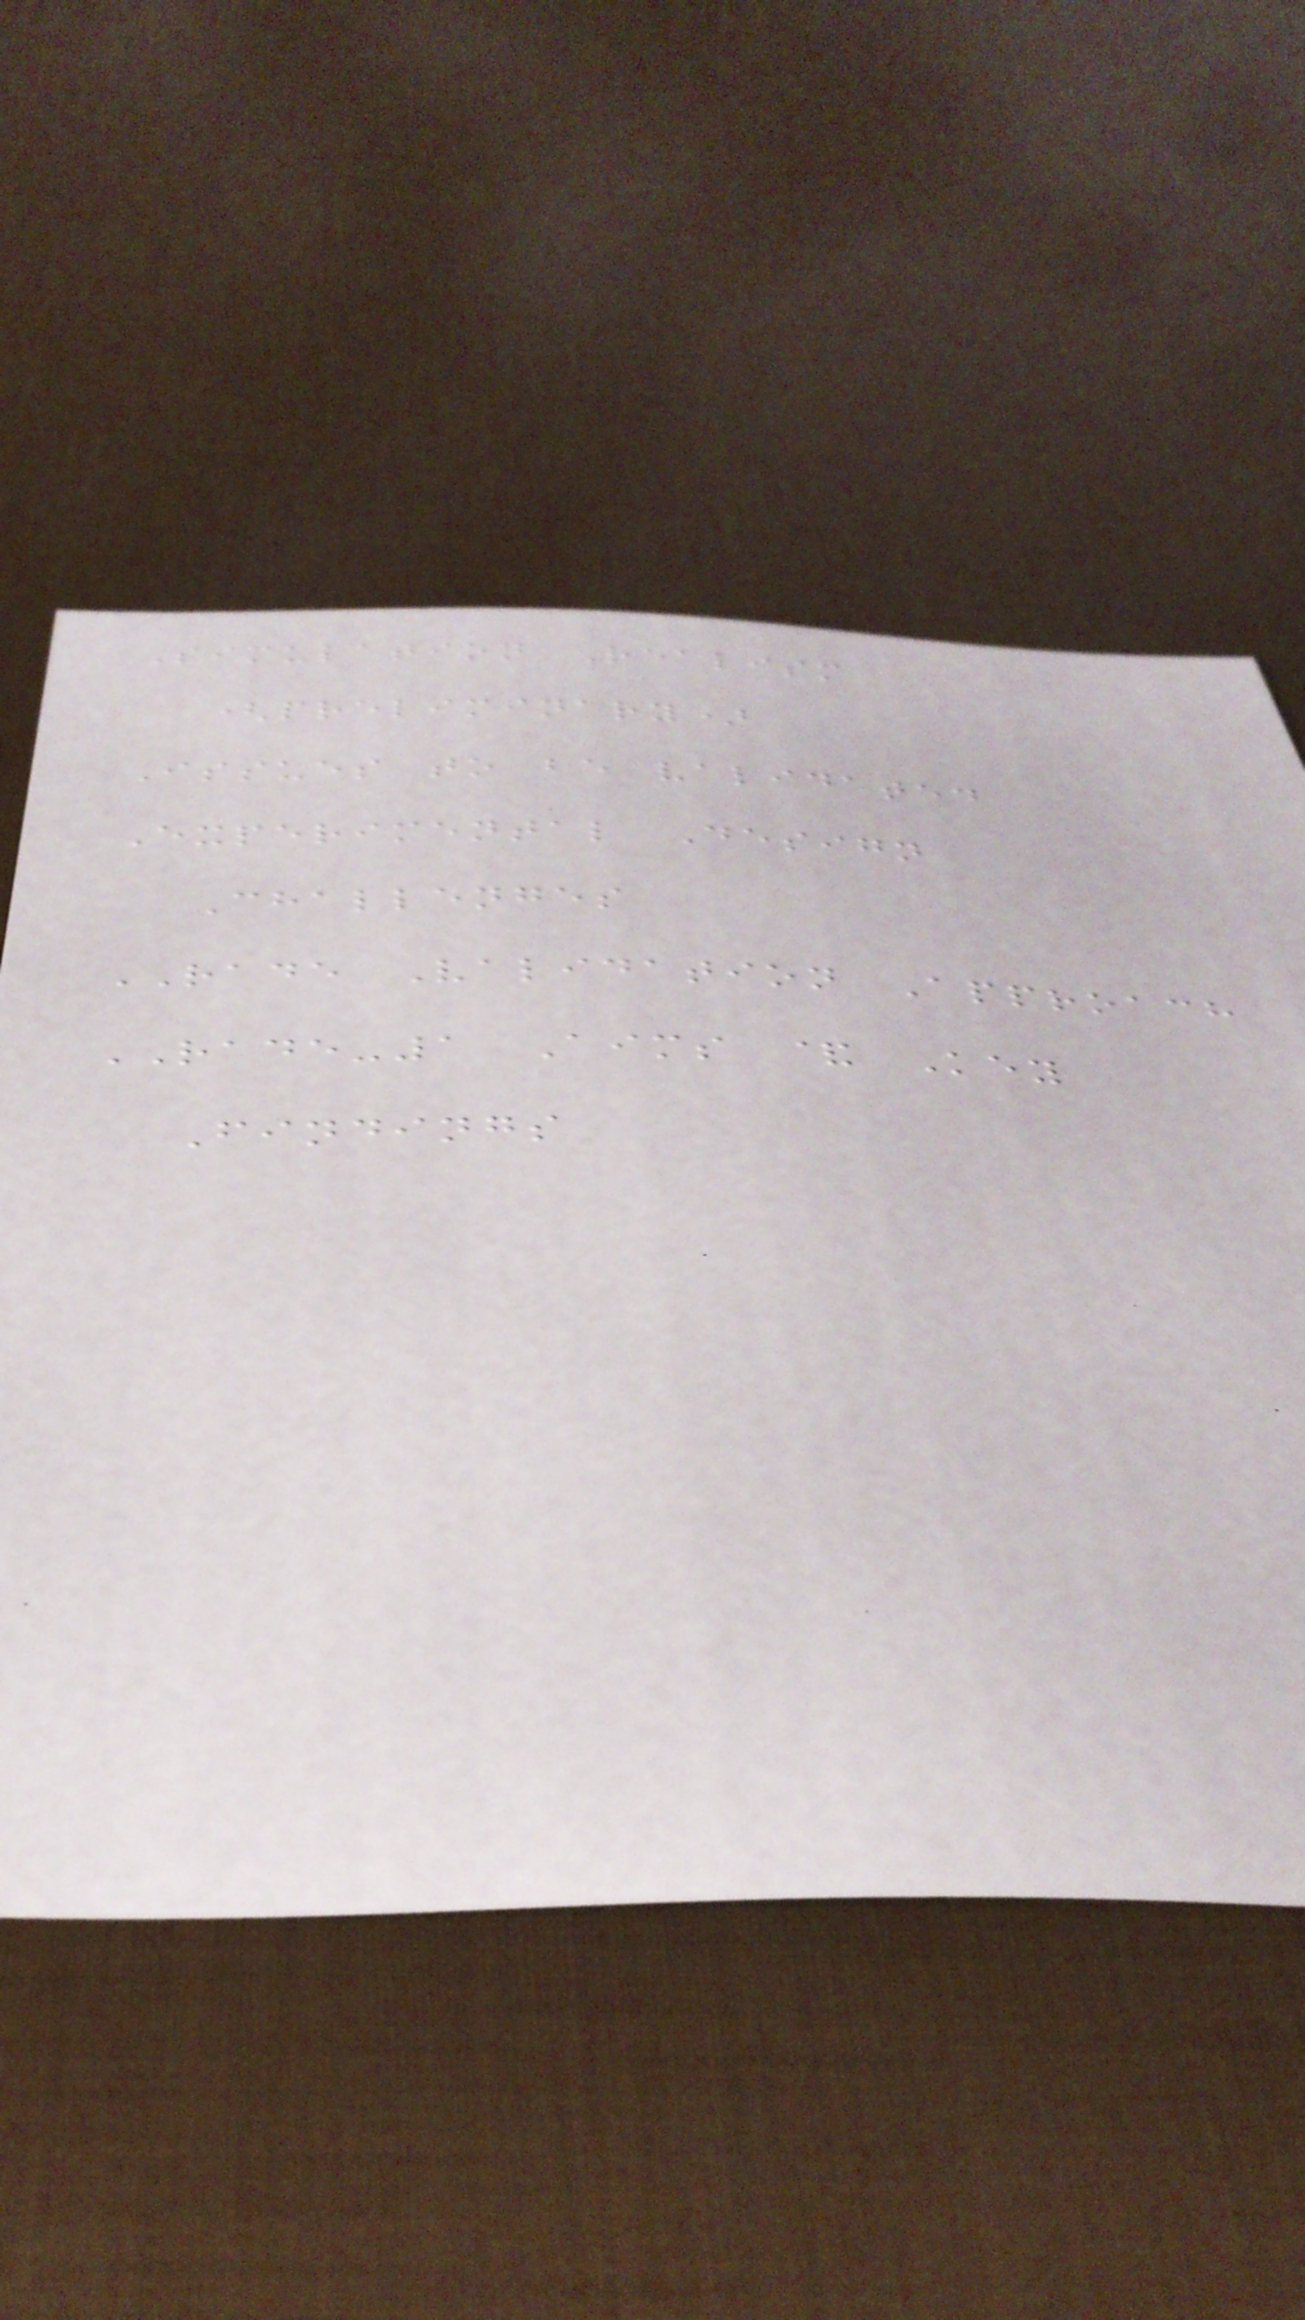Simulation Realism
(preliminary)
Issues to be validated
Experimental Design
Challenges
RADE Validation Approach
RADE-1 Aims & Key
Findings
